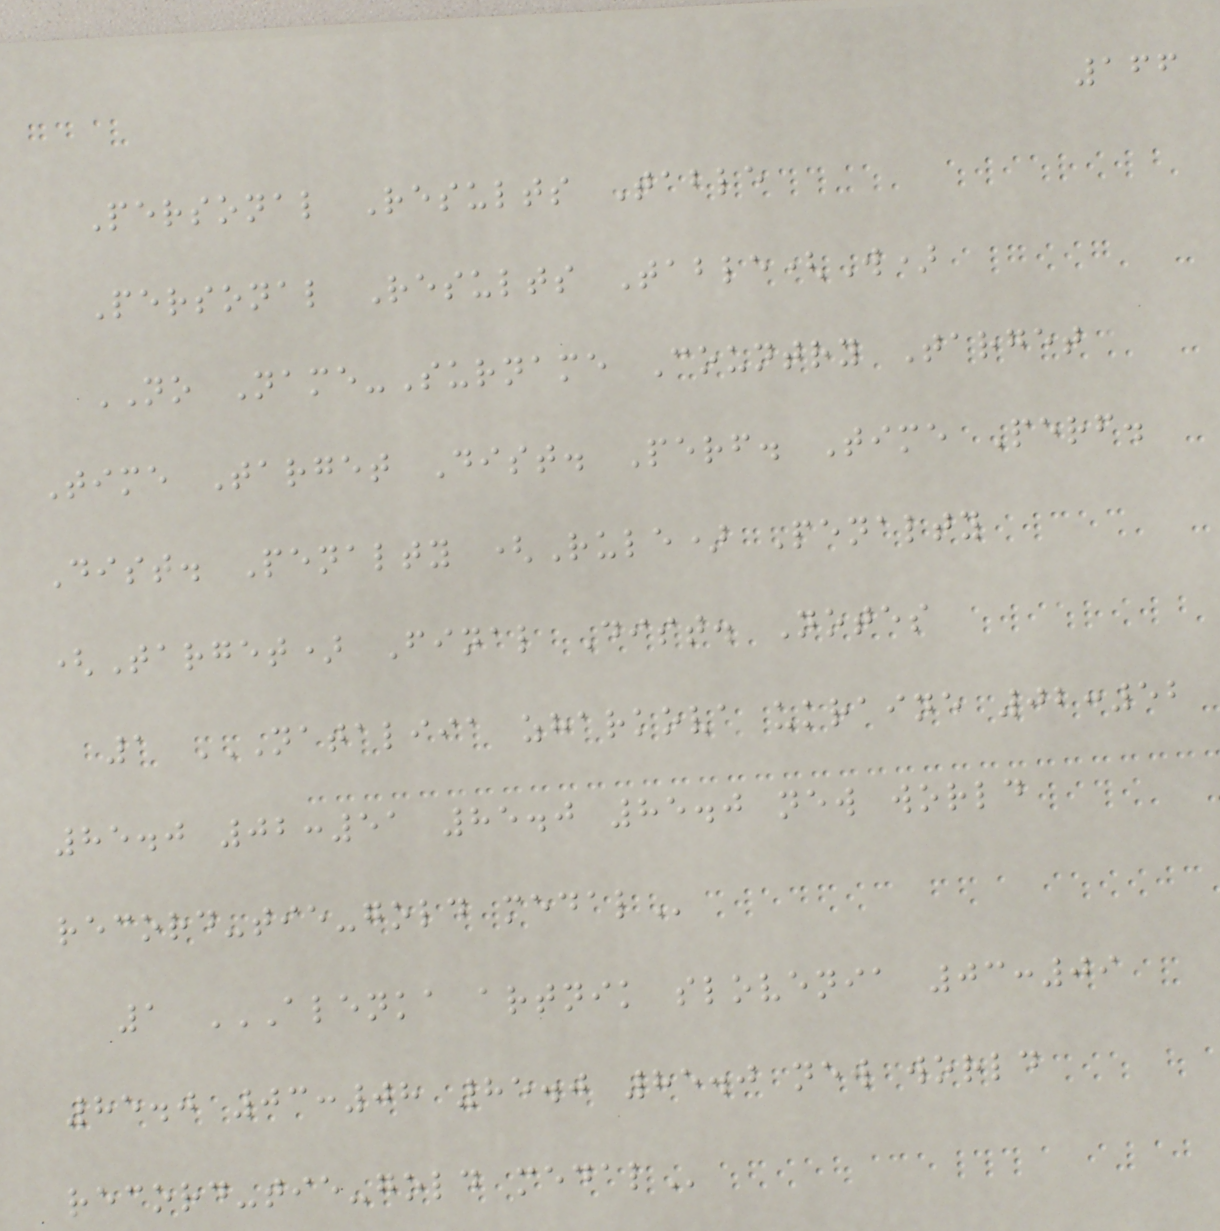166
Personal Results Table
Personal Results Table(W)
NO Name-Surname Country Target
Time Target Dist. Perf. Time Perf.
Dist. Penalty (Rule) Penalty
(Target) Final Dist. Notes
1 NATALIIA ZHARKOVA UKRAINE 02:52
85.0 02:51 85.0 85.0 NEW WORLD
RECORD-TIE-GOLD MEDAL
1 ALENKA ARTNIK SLOVENIA 03:09
85.0 03:08 85.0 85.0 NEW WORLD
RECORD-TIE-GOLD MEDAL
